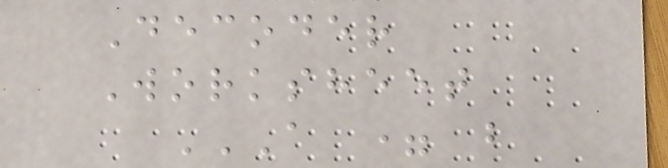Decoder
Worksheet
A = B
